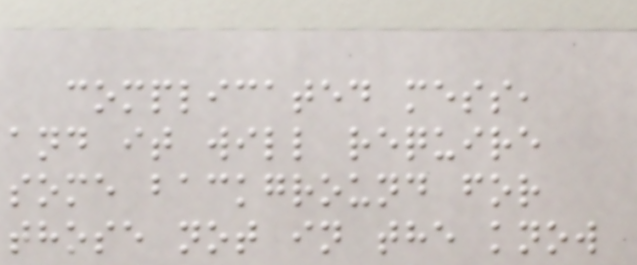complicated mess,
and it will require
some background for
those not in the know
